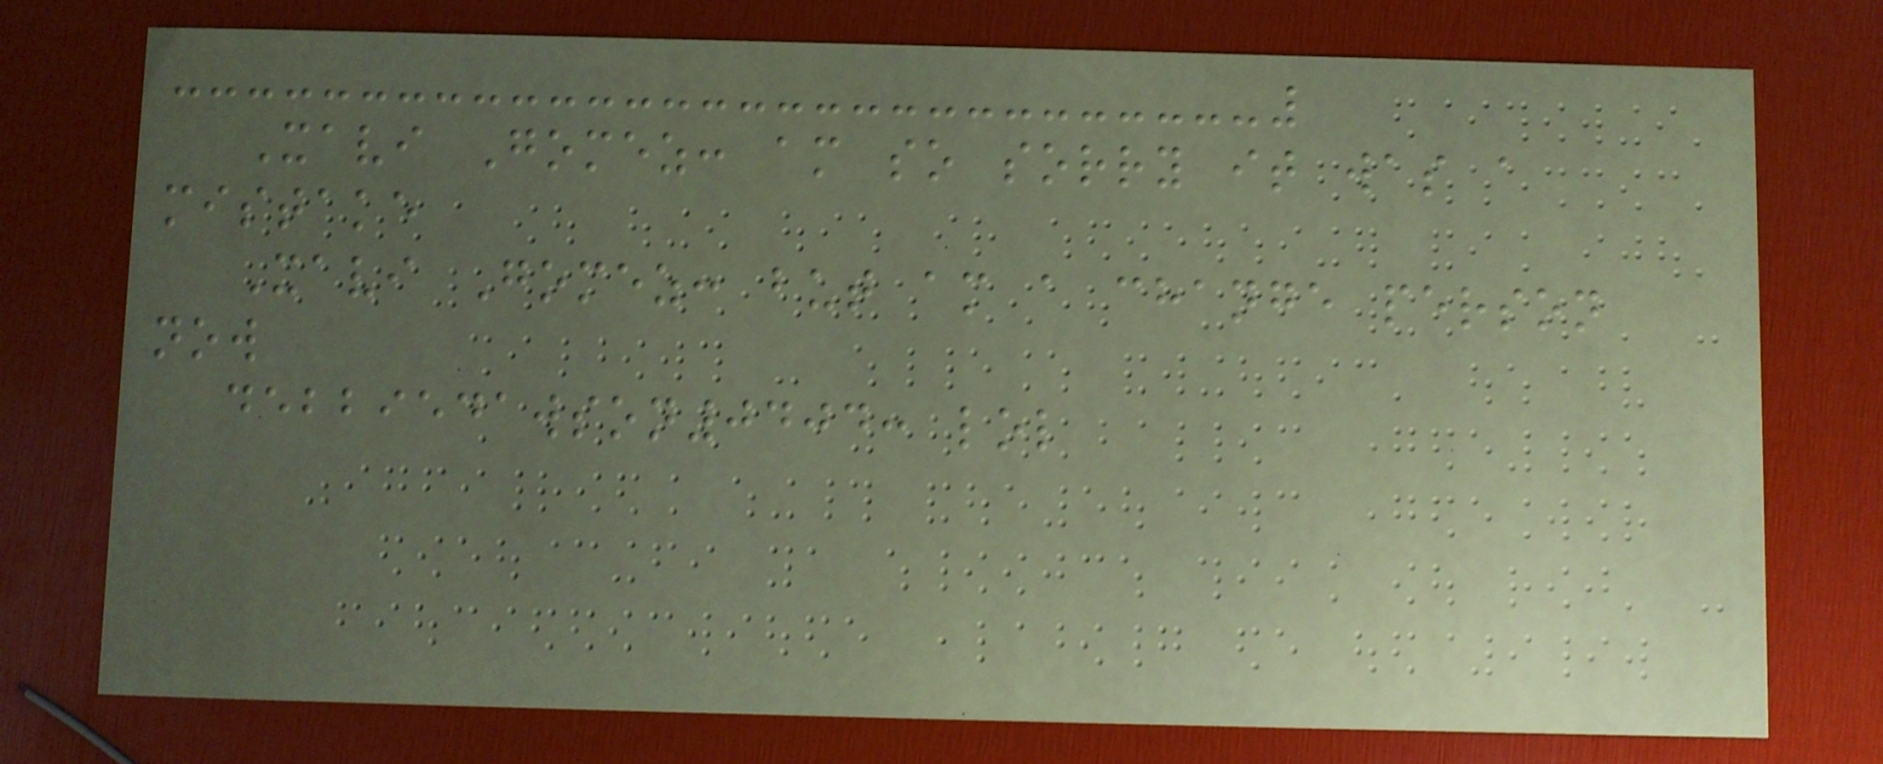Xavi Gomez: am so sorry it was a
mistake
Xavi Gomez: but am a change person
now
debbiedawson0404: lol
